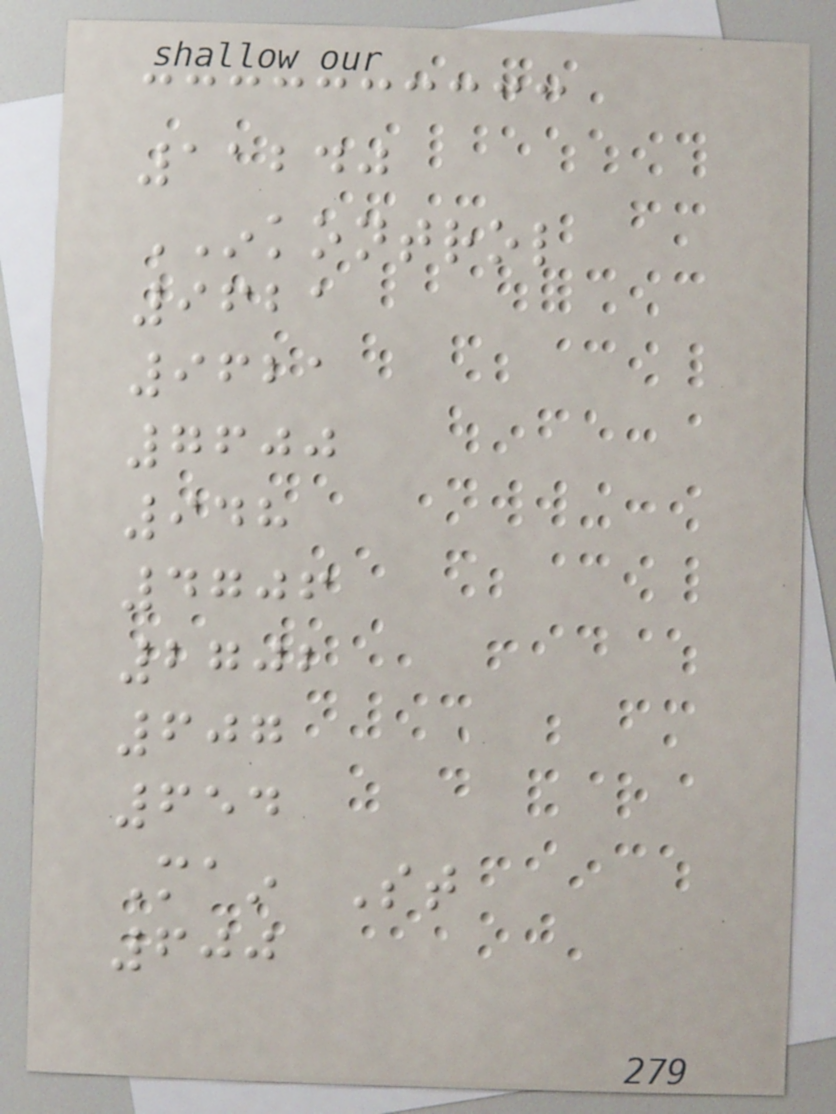11240
INKONTROL
9621
9621
7600
948
4706
2702
607
654
Main St
600
